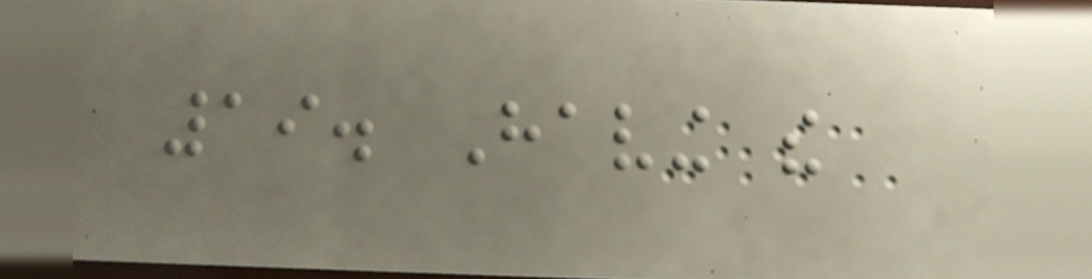19. Having the
